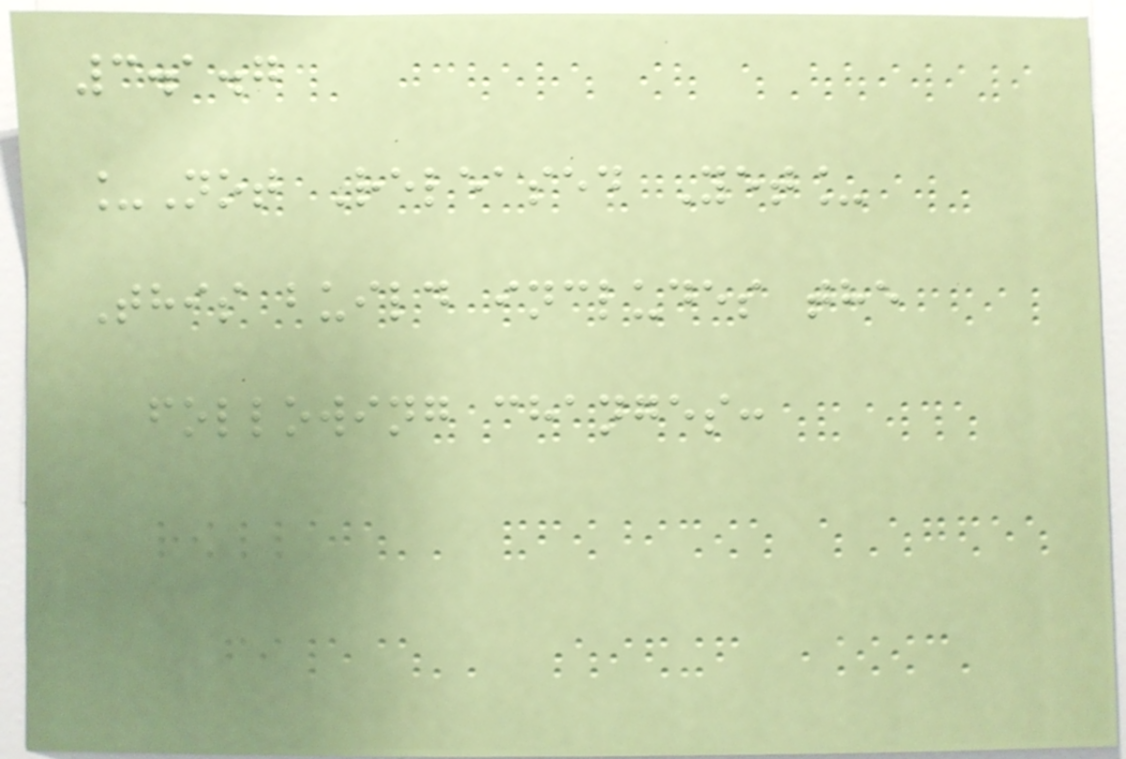3.1.7
_Not Released Yet_
This build includes the
following changes:
